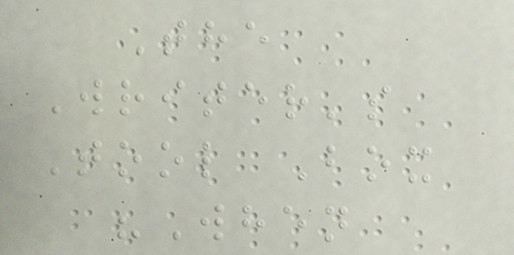The
Writer's
Tool Box
"When
